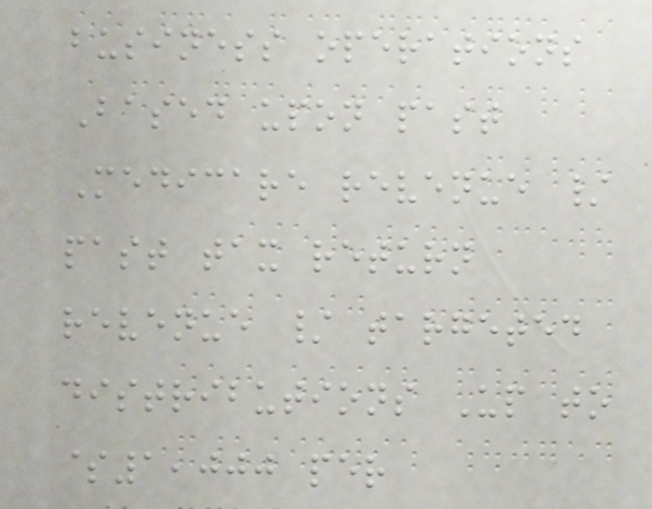business operations
Based upon past
Medicare revenue /
past tax return
revenue / targeted
distributions Up to
$1,000 per
